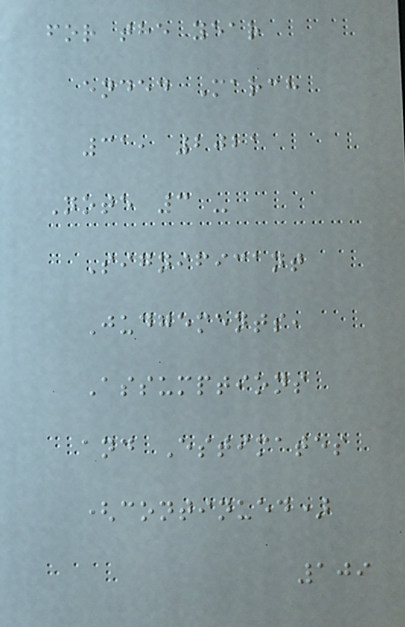for the year
ended March
31, 2021
Note 3 -
Significant
Judgements,
Assumptions
and Estimates
(continued)
109
